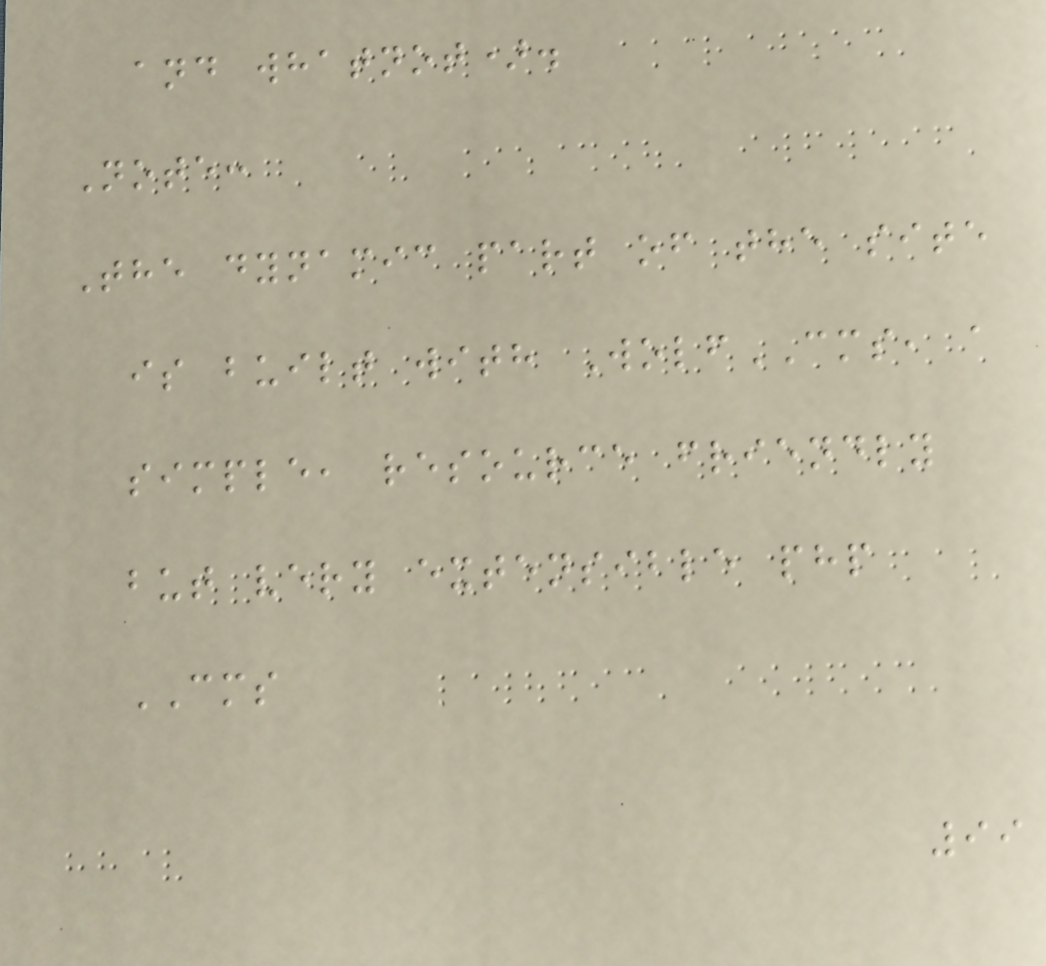and whatnot).
Note:
The dynamic part of the site
is built with WolfCMS, a
simple, resource friendly
but very extensible php
CMS
99
